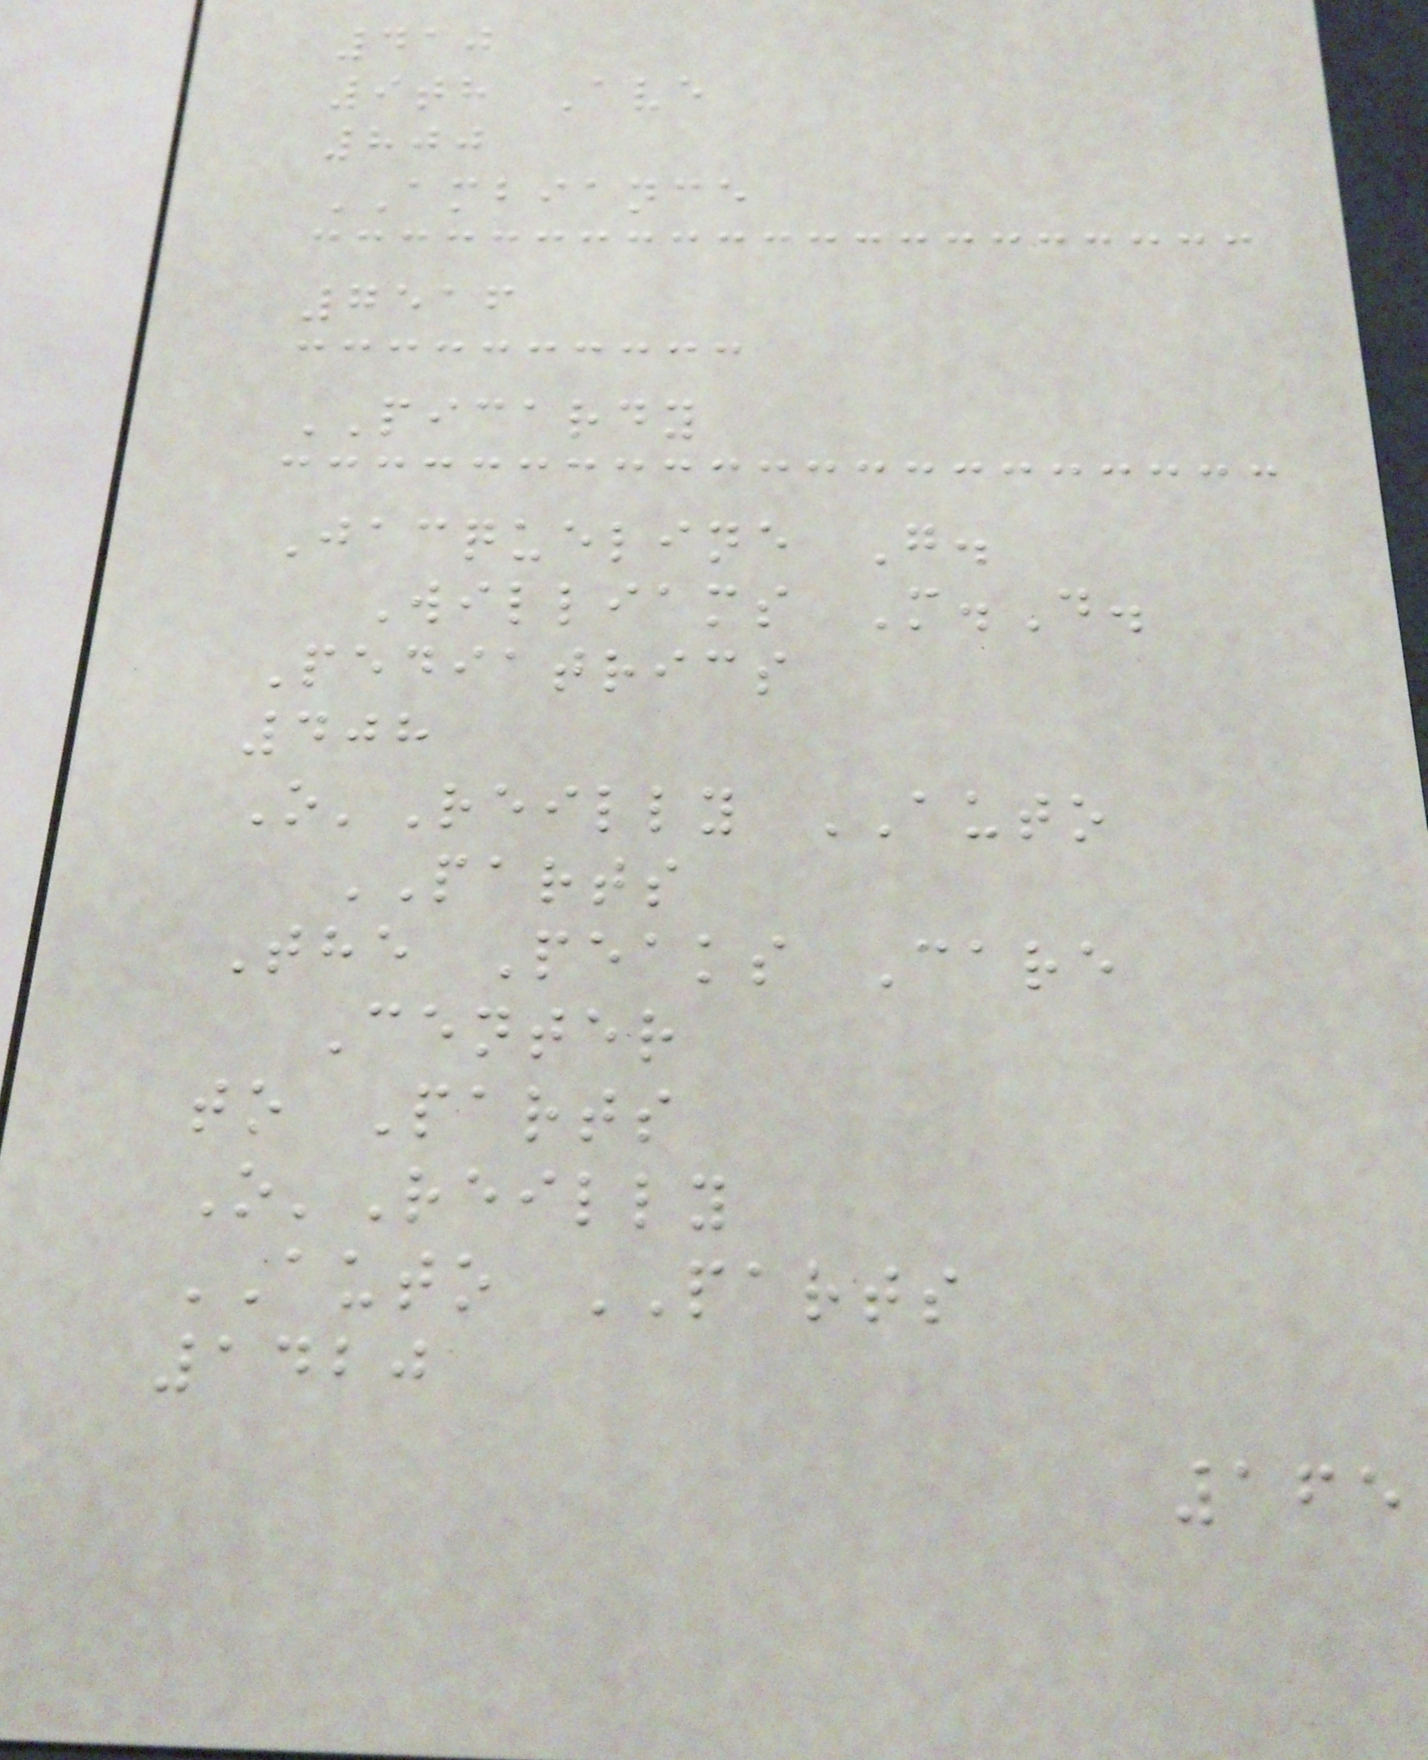410
9th Ave
800
AMBIANCE
7516
PICARDY
Jacqueline G.
Williams M.D.
Pediatrics
408
O'Reilly AUTO
PARTS
The Peaks Care
Center
to Parts
O'Reilly
AUTO PARTS
1420
165
